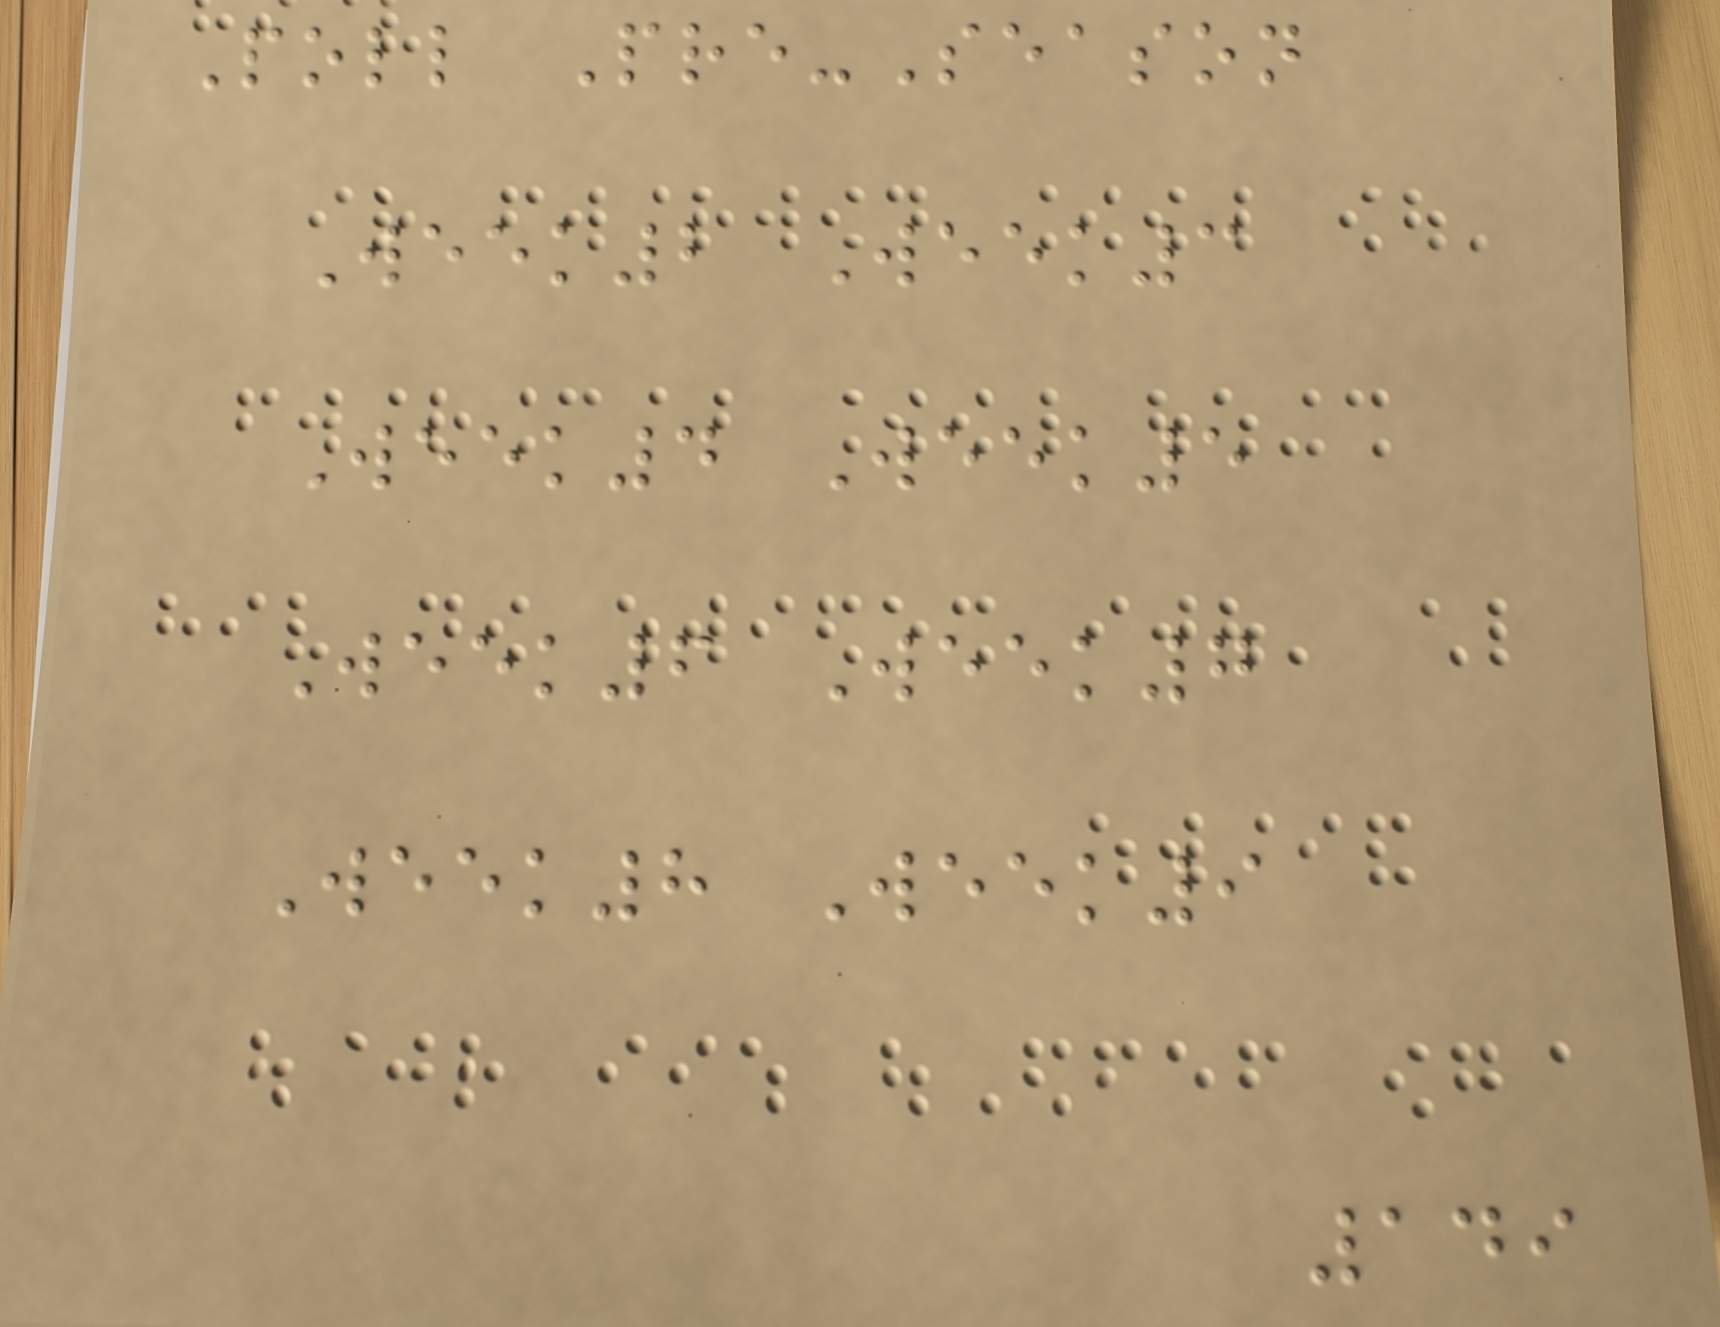Poll Pre-Season
Week2 Week3
Week4 Week5
Week6 Week7
Week8 Week9
149
